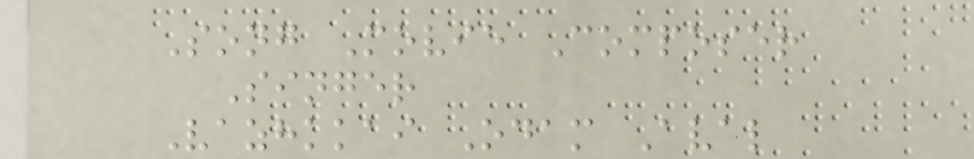Song Movie Composer
Singer
Vazhkkai Odam Aval
